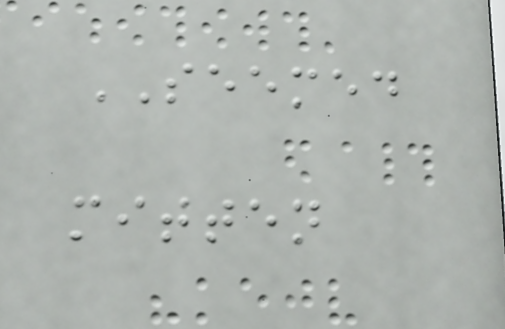SEEMED
mitten
